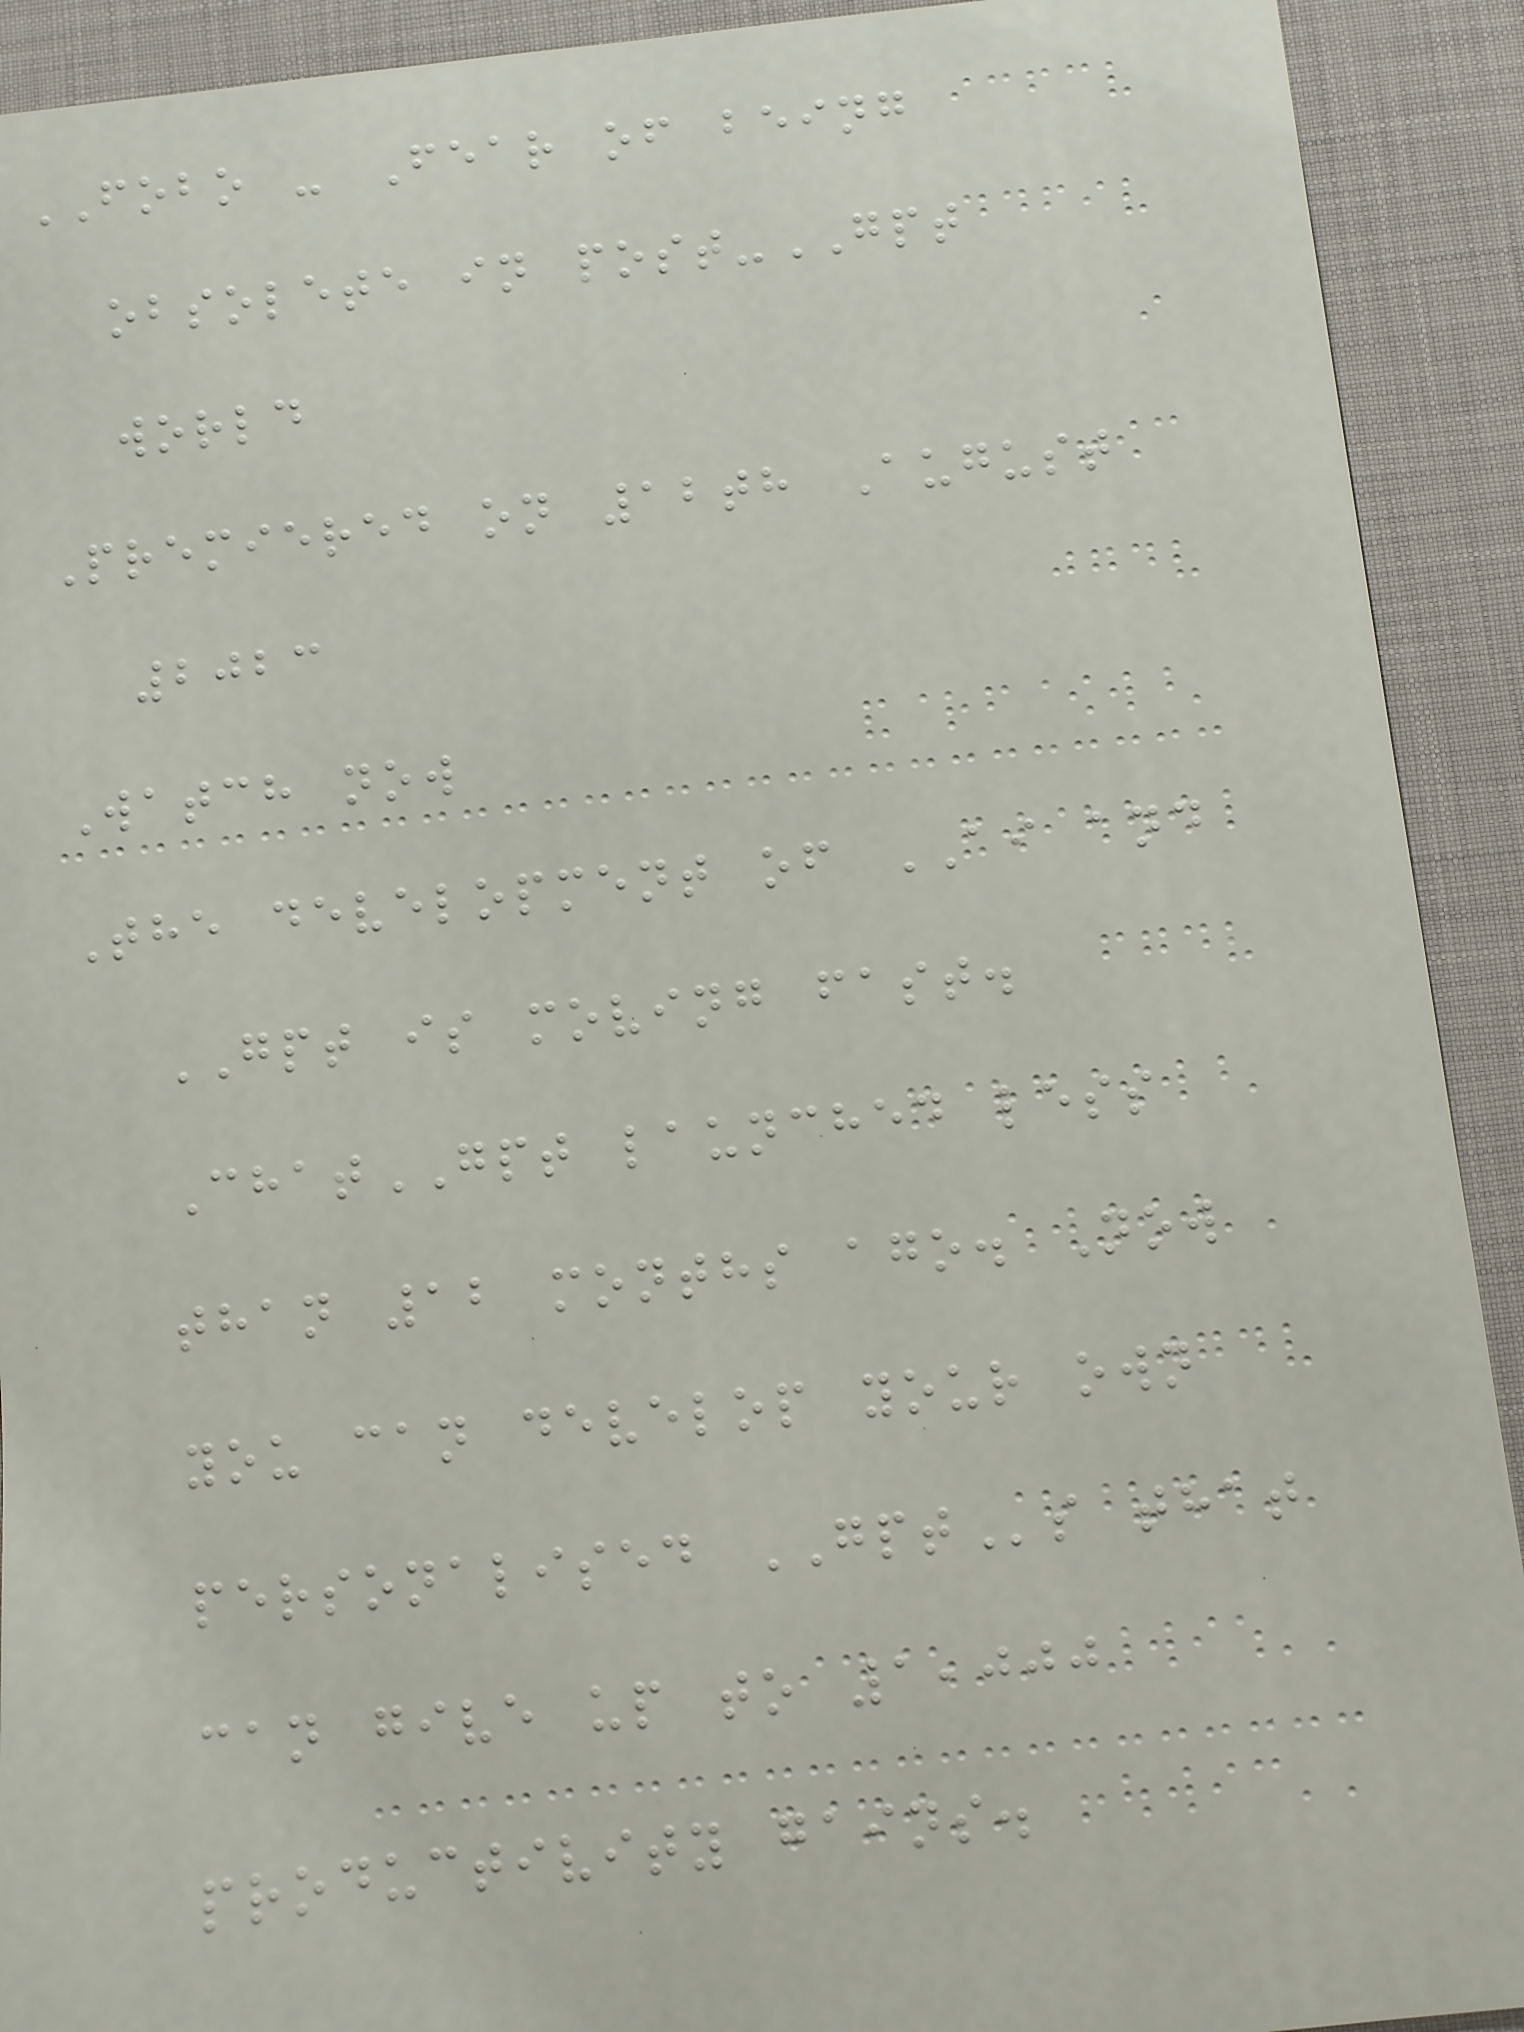FOBO - Fear of being
obsolete in post-GPT
world
Premiered on 12th August
2023
Watch now
The development of AI and
GPT is moving fast.
ChatGPT launched less
than 12 months ago. Now
you can develop your own
personalised GPTs that
can give up to 1,000
productivity gains.
